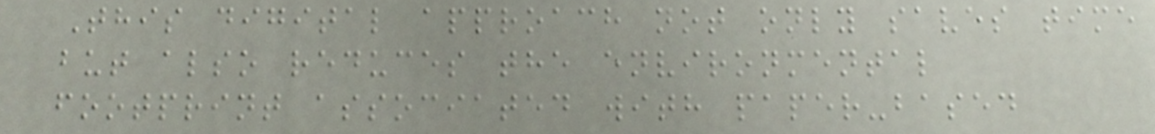This digital approach not only saves time
but also reduces the environmental
footprint associated with paper-based
